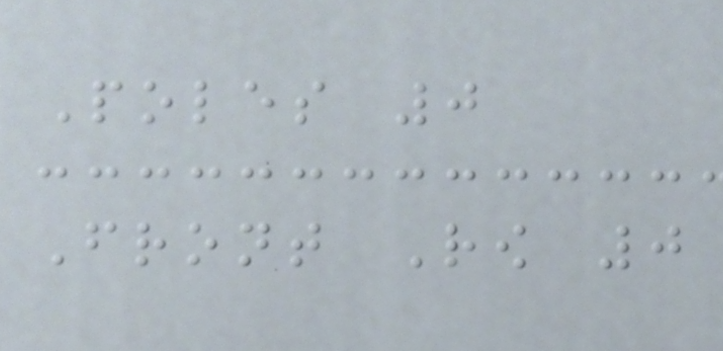Poles 0
Front Row 0
